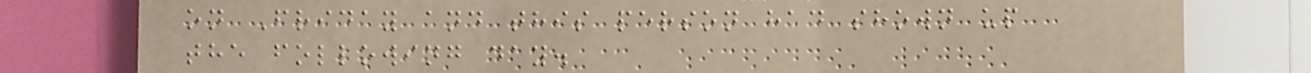on Friday and this person had shown up
the following day.
